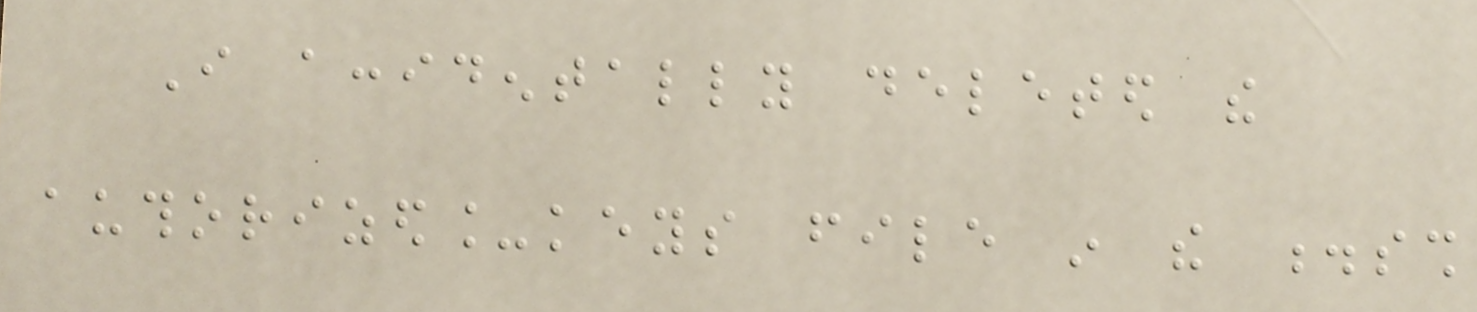I accidentally deleted the
authorized_keys file in the .ssh
